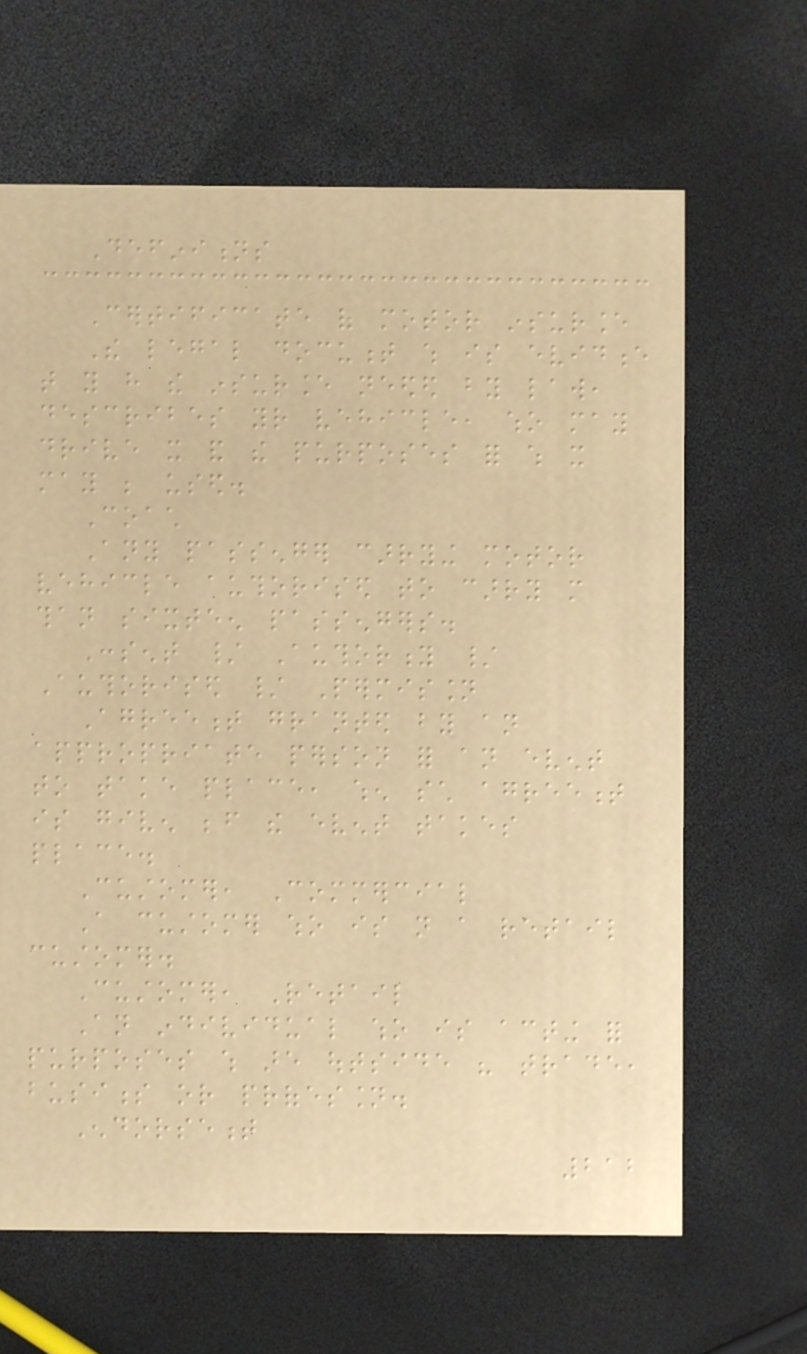Definitions
Certificate of motor insurance
The legal document which is evidence
that you have the insurance needed by law,
describes your vehicle, who may
drive it and the purposes for which it
may be used.
Coach
Any passenger carrying motor
vehicle authorised to carry more
than sixteen passengers.
Consent / Authority /
Authorised / Permission
Agreement granted by an
appropriate person for an event
to take place, when such agreement
is given before the event takes
place.
Customer, Commercial
A customer who is not a retail
customer.
Customer, Retail
An individual who is acting for
purposes which are outside his trade,
business or profession.
Endorsement
212
